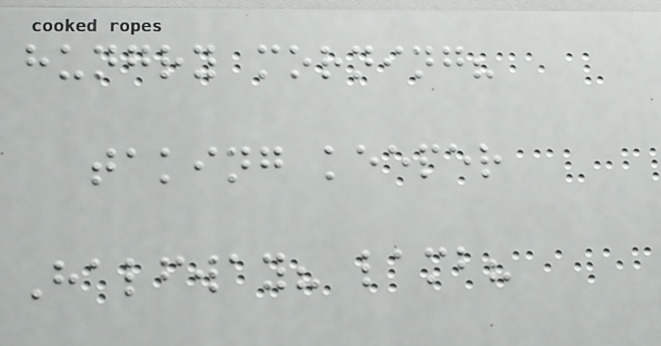hungry morning?
taking keeper
Halfway? lamb?
